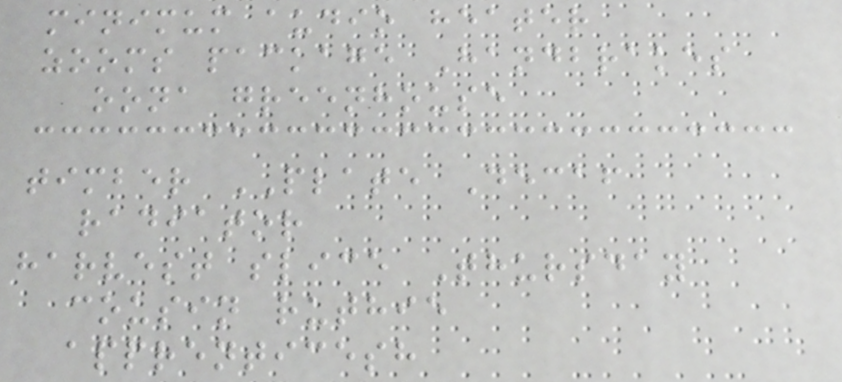minimum audio heater
zooms package Handbrakes
oona greenhouse
timber PLATE Decaf
radiator
harvest slice Thursday
cousin ruthie
apprenticesh
